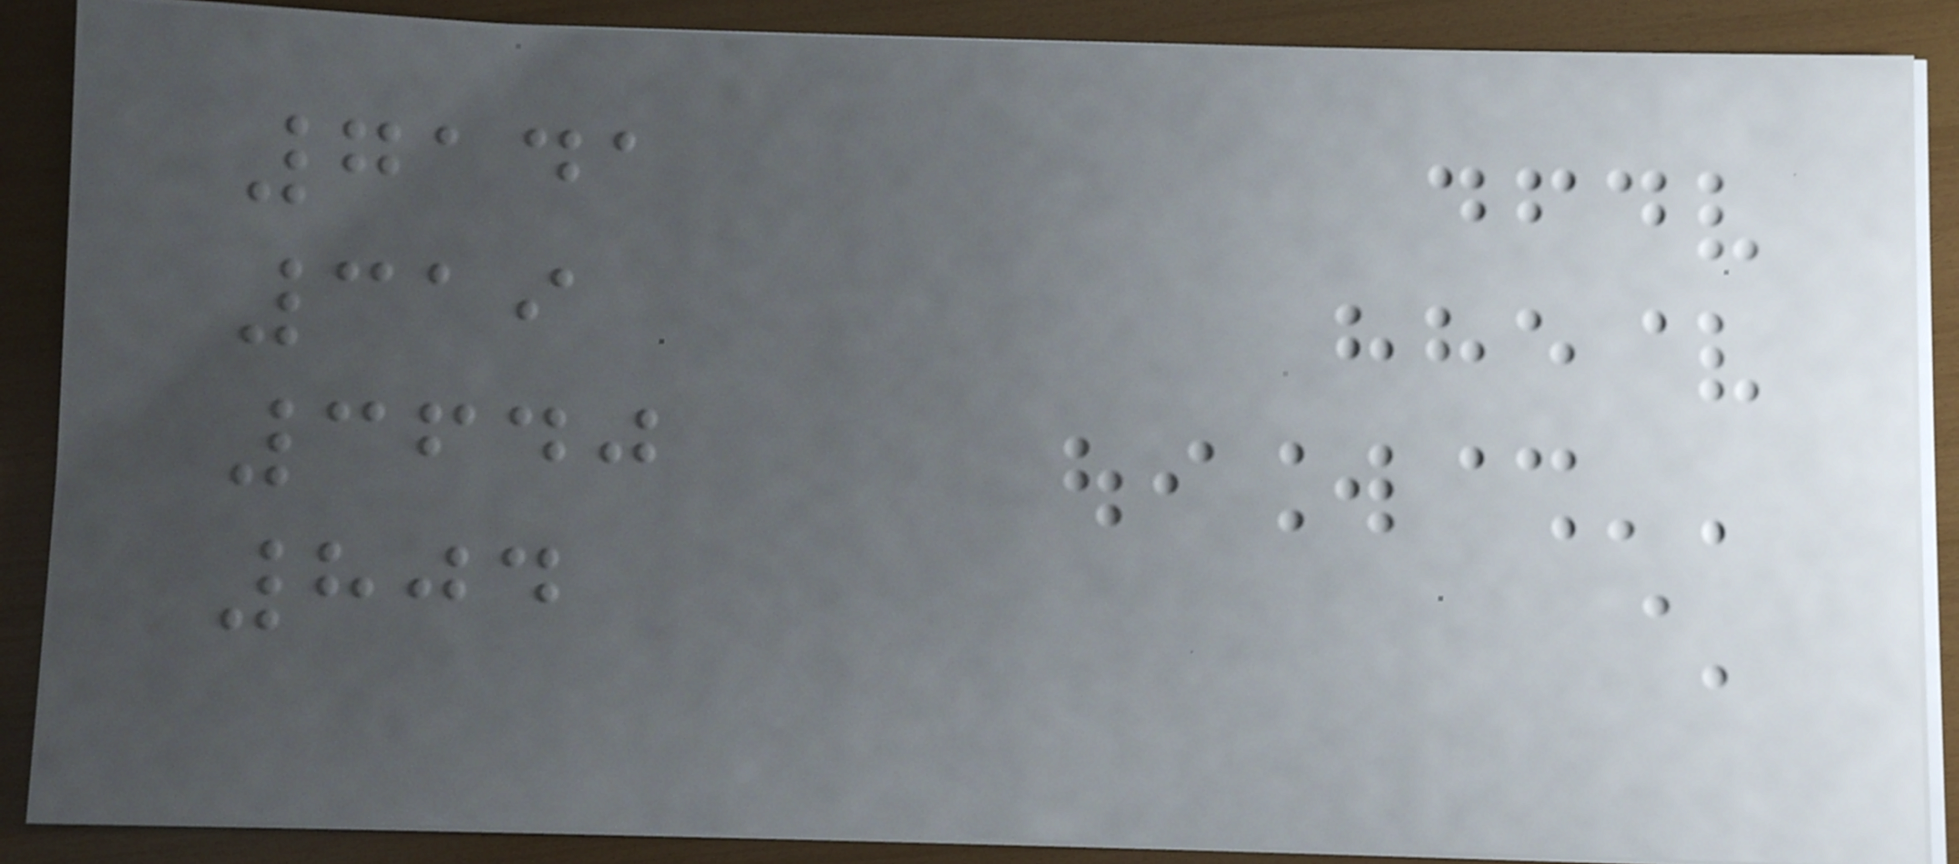7141
319
3640
804
